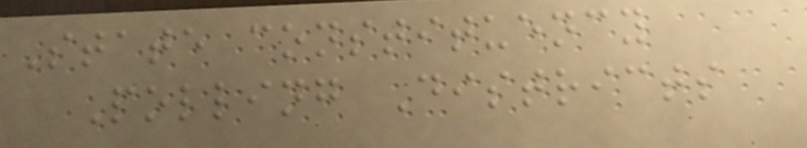State constituency
Polling Districts
